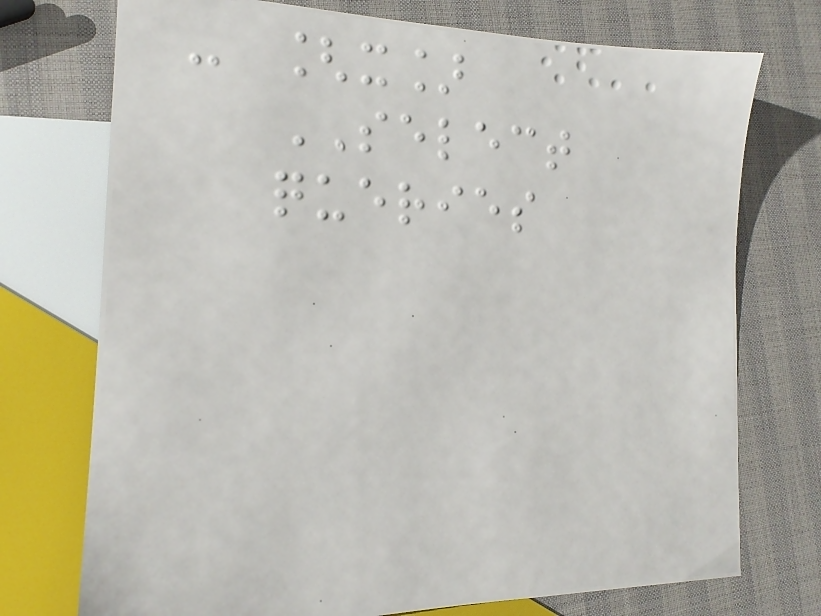- [x]
SELECT
queries
